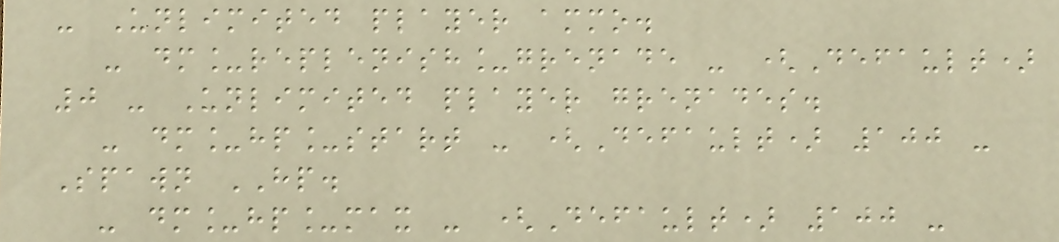- Unlimited player ammo.
- dm_replenish_grenade - (Default)
0 - Unlimited player grenades.
- dm_hp_start - (Default) 100 -
Spawn HP.
- dm_hp_max - (Default) 100 -
